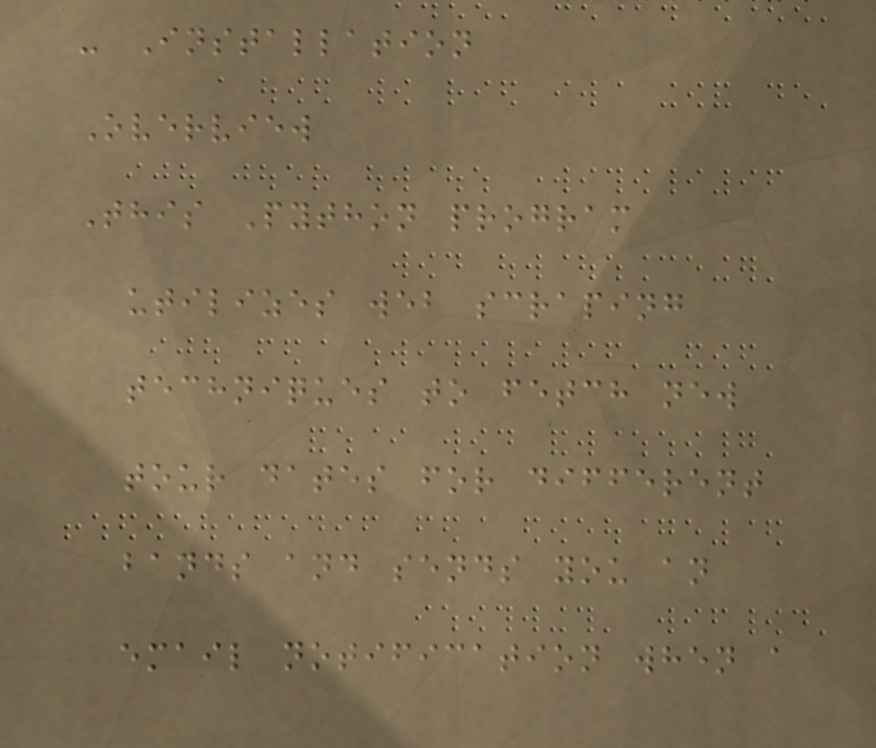- Installation
Overview
This Python program
utilizes web scraping
techniques to fetch new
tour dates for different
bands and sends you an
email notification when a
